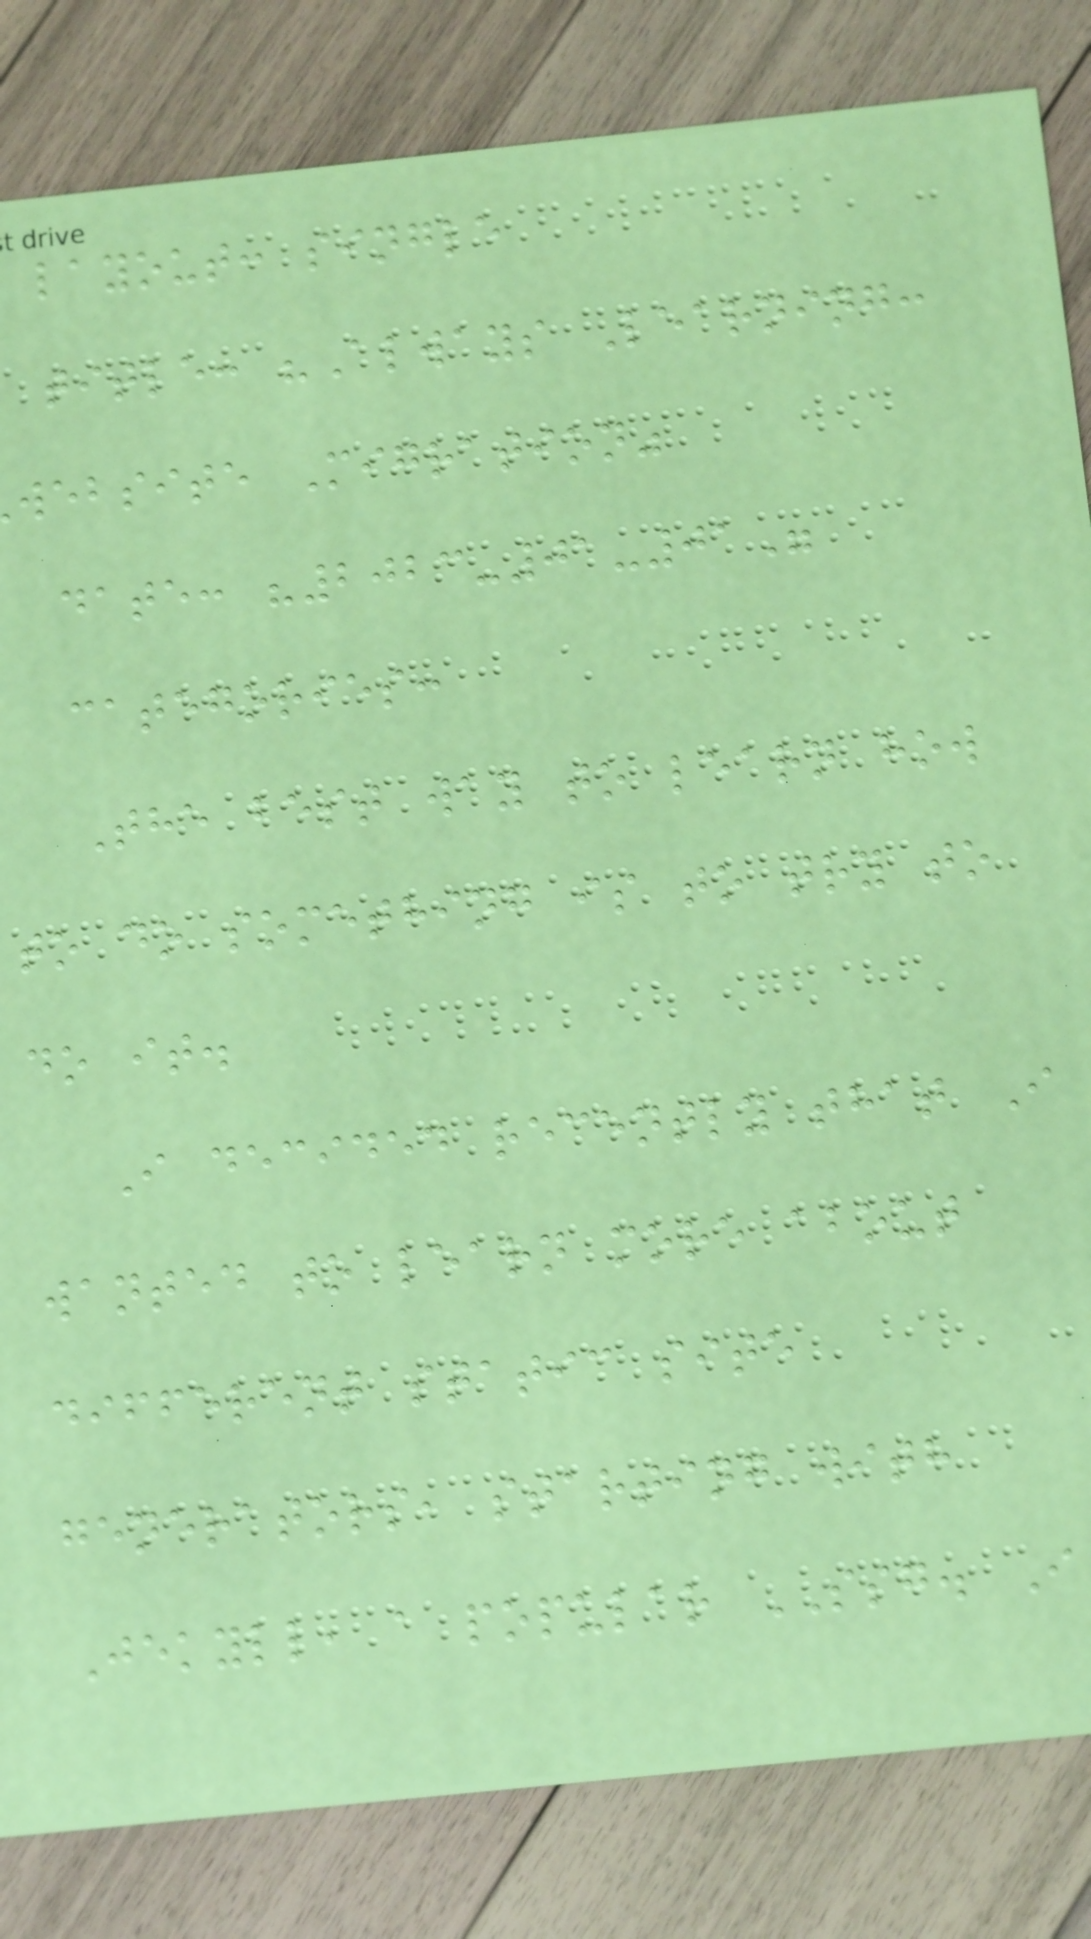layout: single
title: "Always Learning:
website Migration"
date: "2023-01-01"
categories:
The best way to learn how
to do something is to try to
do it.
I decided recently that I
wanted to learn more about
different static site
generators, starting with
Jekyll, a popular SSG. I
